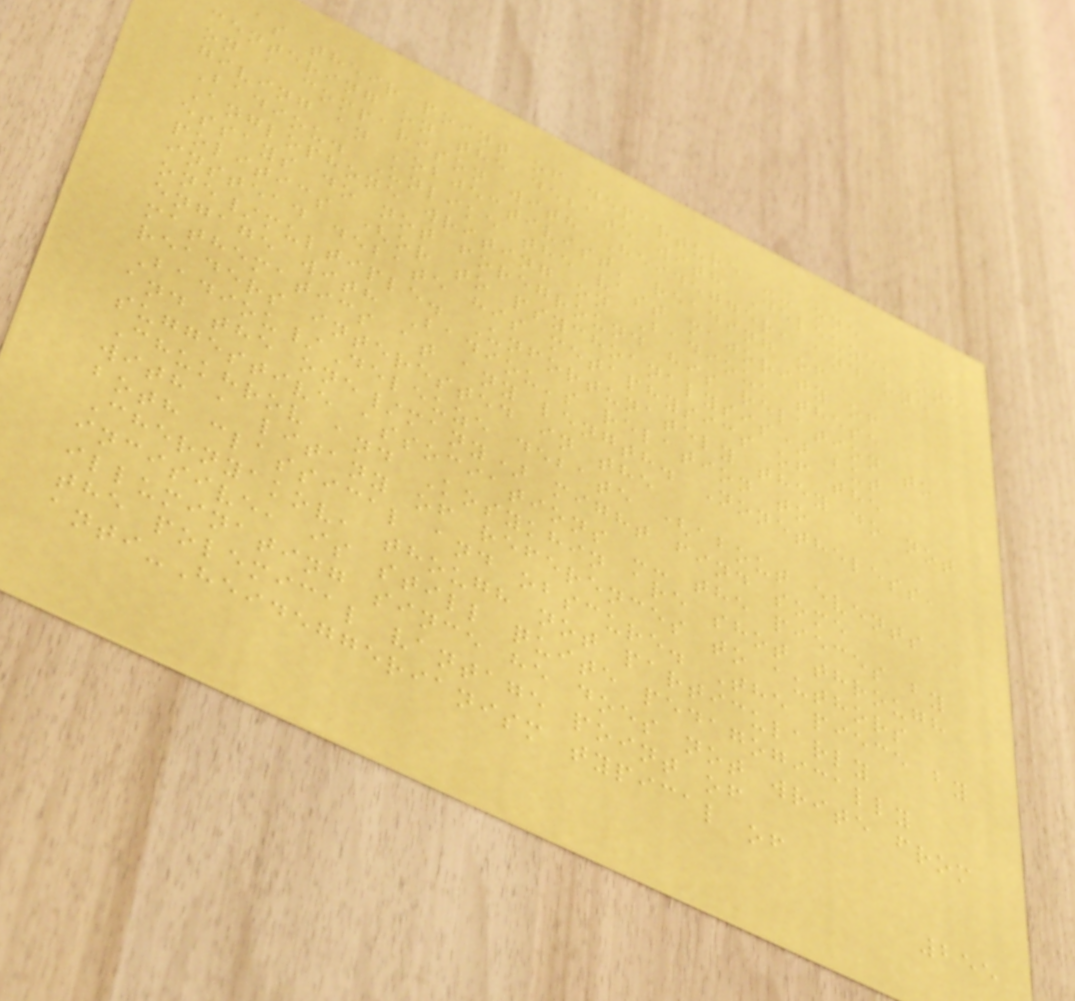as their point of departure -- one
centering on the debate with Deleuze, one
on a comparison with Heidegger, and one
giving an 'objectivist' reading of
Badiou. Unlike the vast majority of
Anglophone writing on Badiou, these
essays do not foreground his relation to
politics (or to psychoanalysis) but
instead debate his metaphysics of the
one/multiple. Unfortunately they do not
engage with Badiou's relation to
mathematics at any length. Nonetheless,
readers interested in the
Badiou/Deleuze debate (about events
and the one/many) might find some
suggestive associations -- the pieces by
Chukhrov and Kosykhin are shot through
with a litany of references to authors
both classical and obscure. The piece by
Chernyakov, though not particularly
incisive, is still quite pedagogically
illuminating since he does not write from
the polemical vantage point of
anti-Heideggerianism typical of
255
